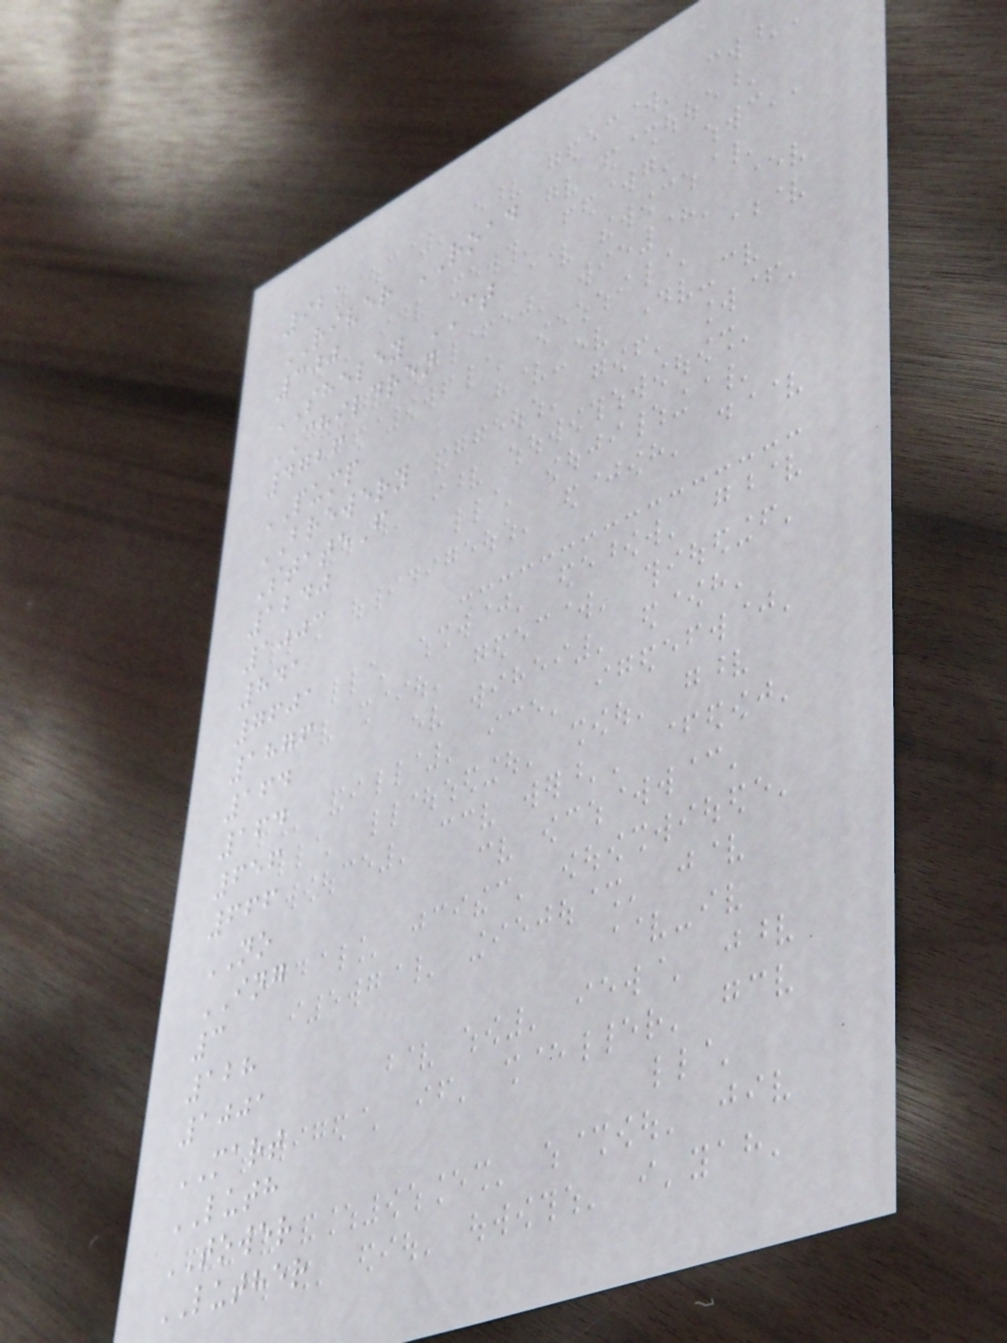921
RIVER ROAD
300
SHELEY CT
CHILDREN
4726
PUMP
BREWERY
StateF
1240
1003
841
7601
1876
164
164
656
666
NO
ING
3
128
1001
MART
LUTH
TOWER
LUTHER
